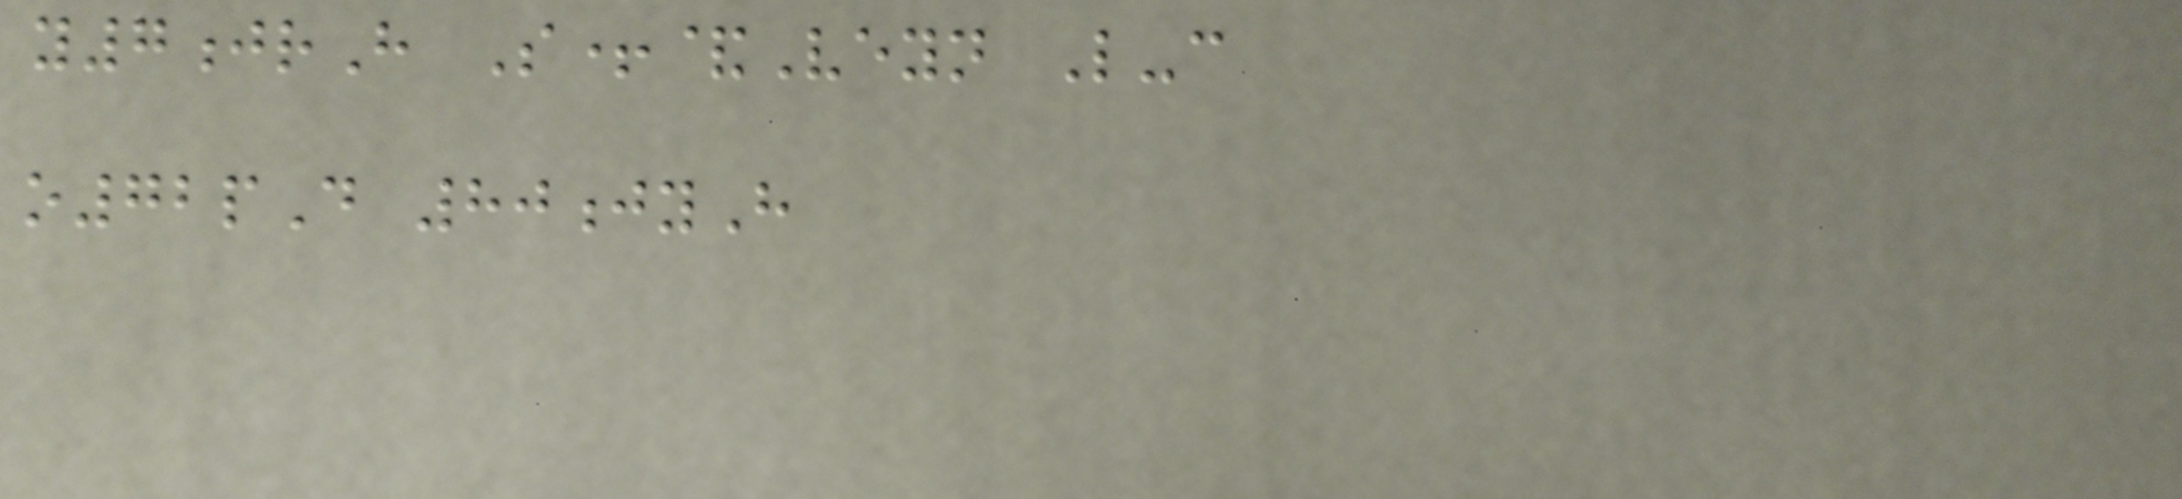y7jrH S+&Veyn L-c
o72pD 80jyH
